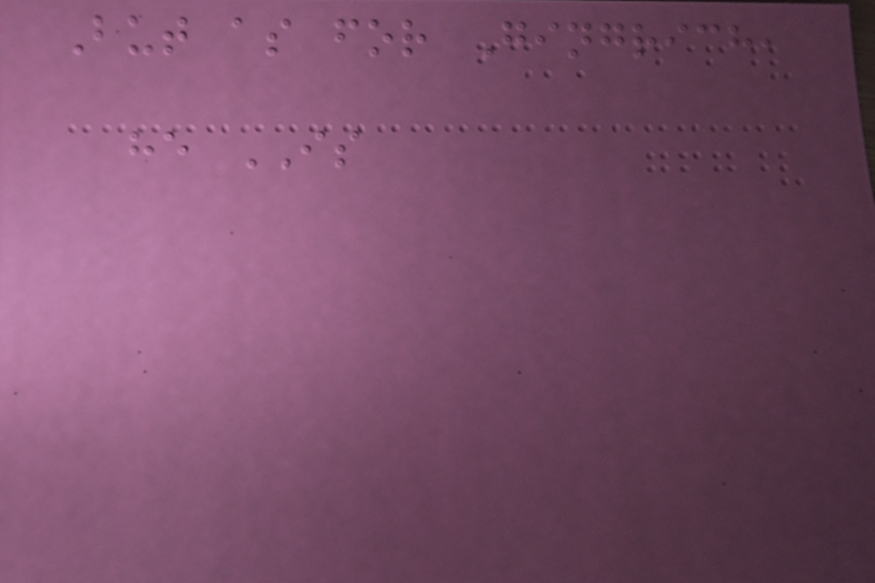But as for Gingrich,
he IS
